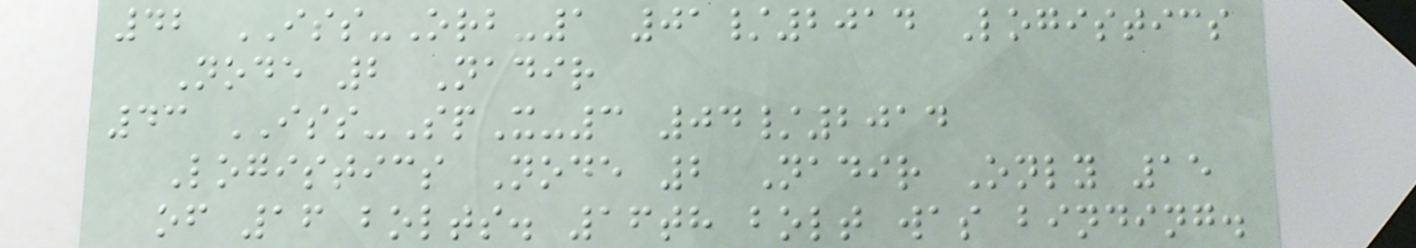42 ISS-Orb-1 01/2014 Logistics
Node 2 Nadir
43 ISS-SpX-3 04/2014
Logistics Node 2 Nadir Only 15
of 16 bolts. 16th bolt was binding.
